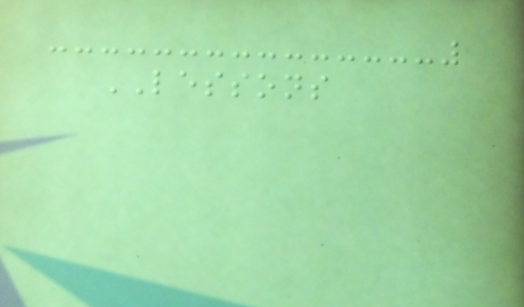LESSONS
